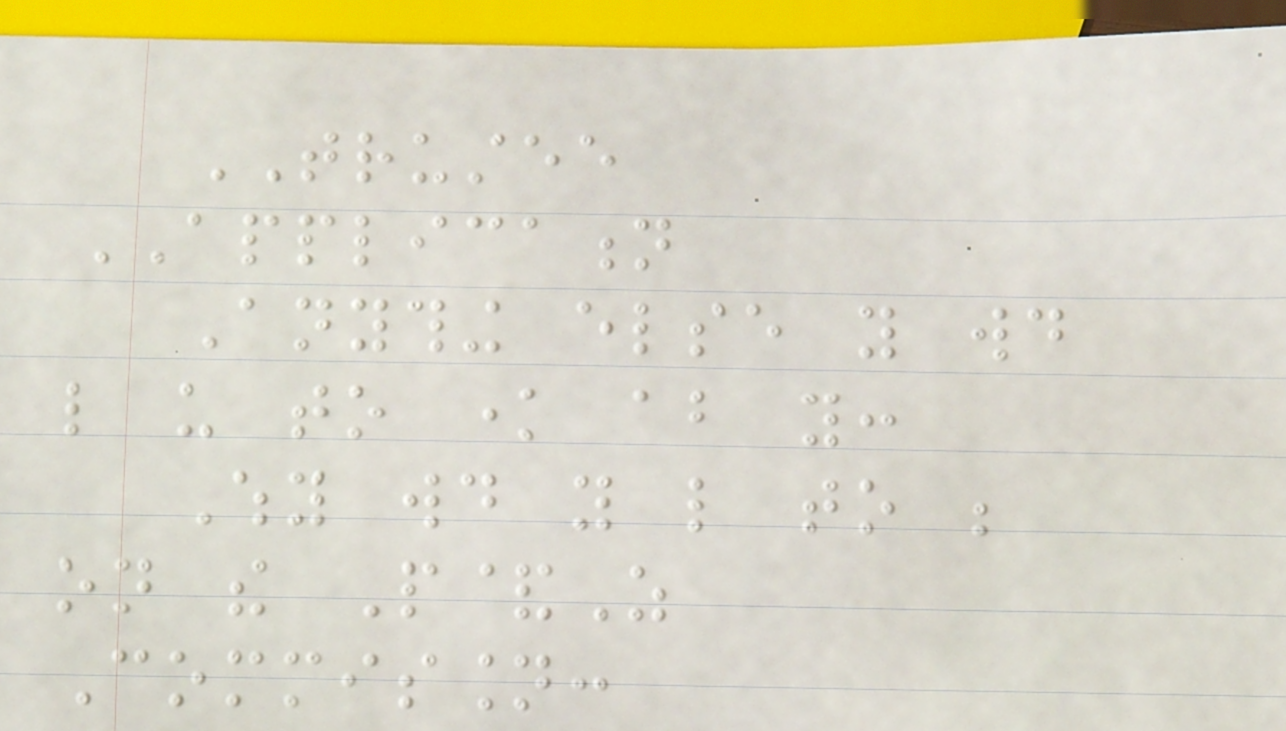TRUSTEE
APPLICATION
Anything else you would
like us to know about you:
Why would you like to be
on the P&Z
Commission:
